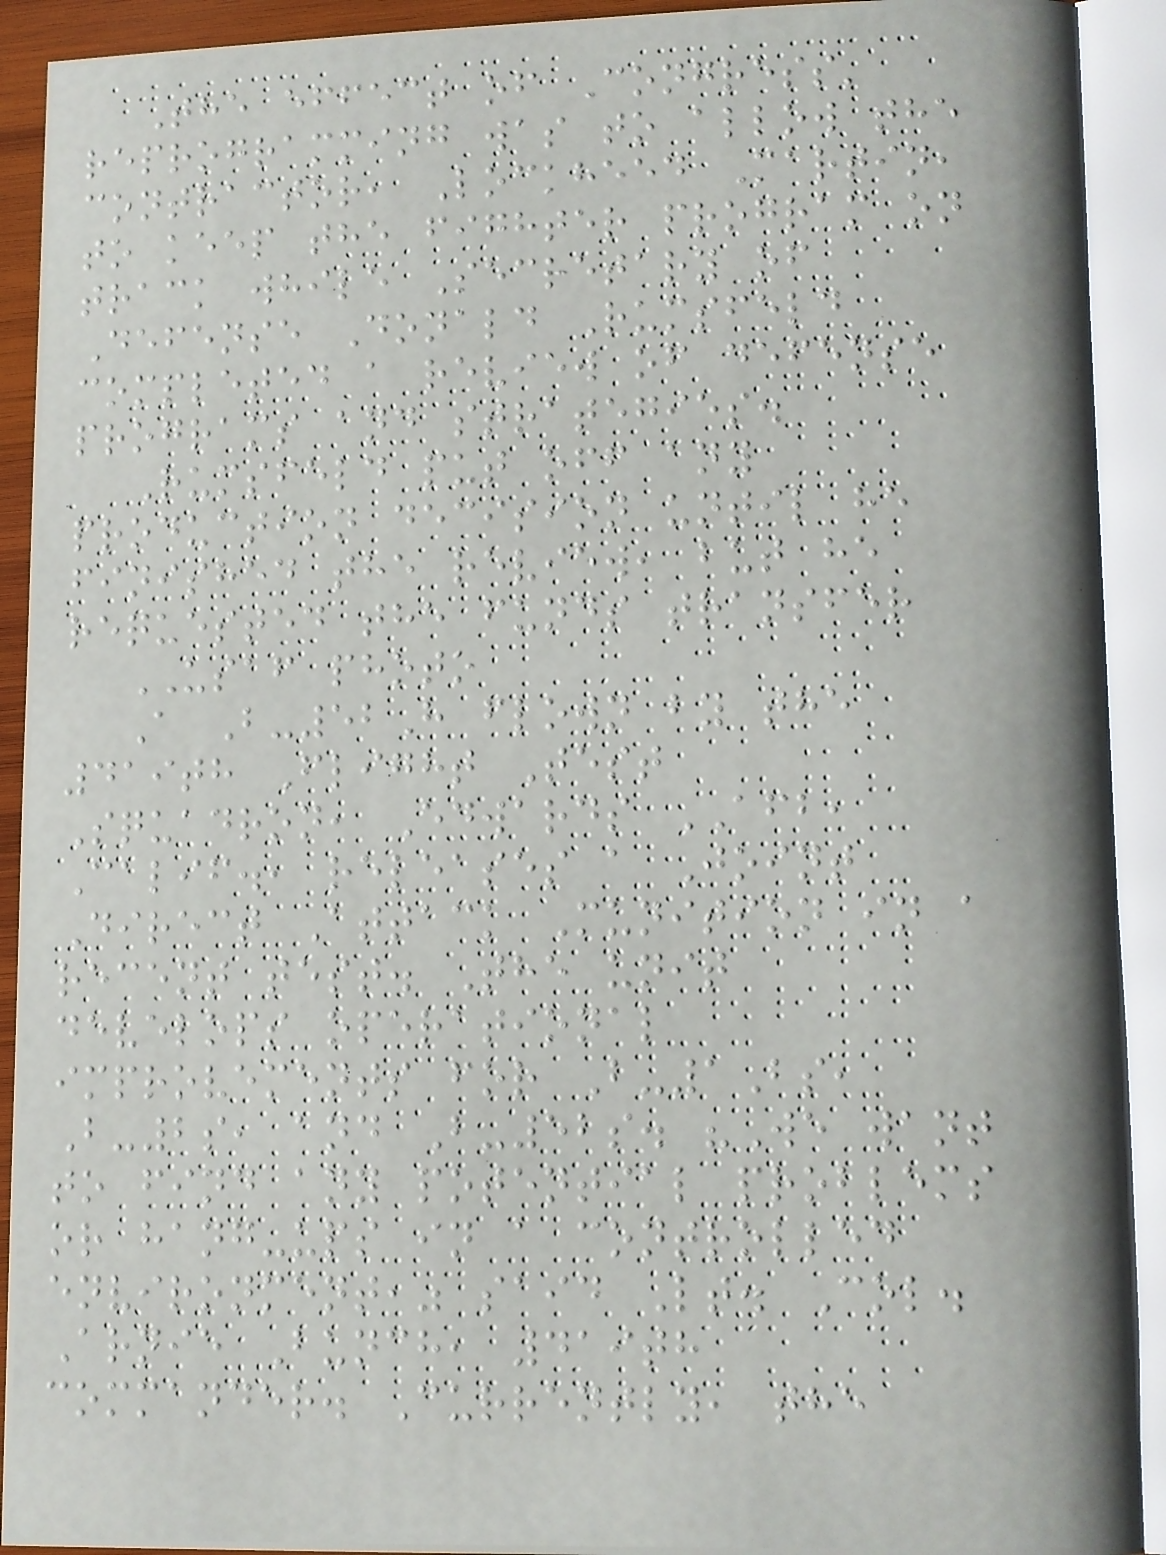The effect of Congress'
reprogramming was to allow the
contractor, Lockheed Martin,
to keep the fighter program on
track while Secretary of
Defense Donald Rumsfeld
completed a review of defense
programs and strategies.
Rumsfeld put off any
production decision until he
finished the review, but he
requested the funds transfer
USAF photo
A B-52H flown by the
419th Flight Test
Squadron, Edwards AFB,
Calif., releases a Joint
Direct Attack Munition in a
recent test. The unit
develops operational
improvements for B-1Bs,
B-2s, and B-52s. "We want
to find any potential problems
or hang-ups in a controlled
environment," said Lt. Col.
Arnie Bunch, 419th
commander. Currently, the
